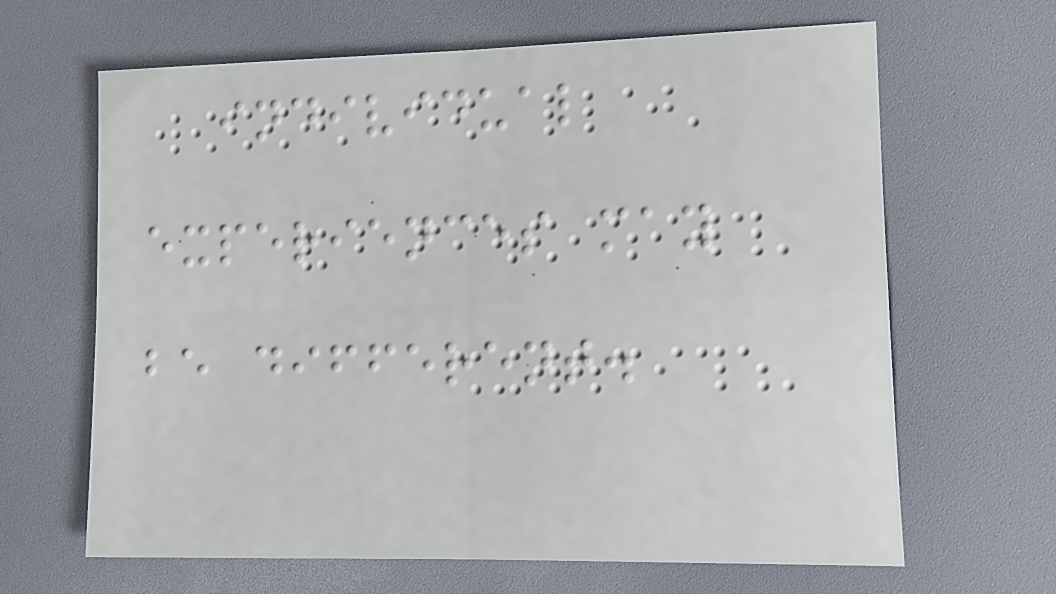individual
experiences may
be different.
